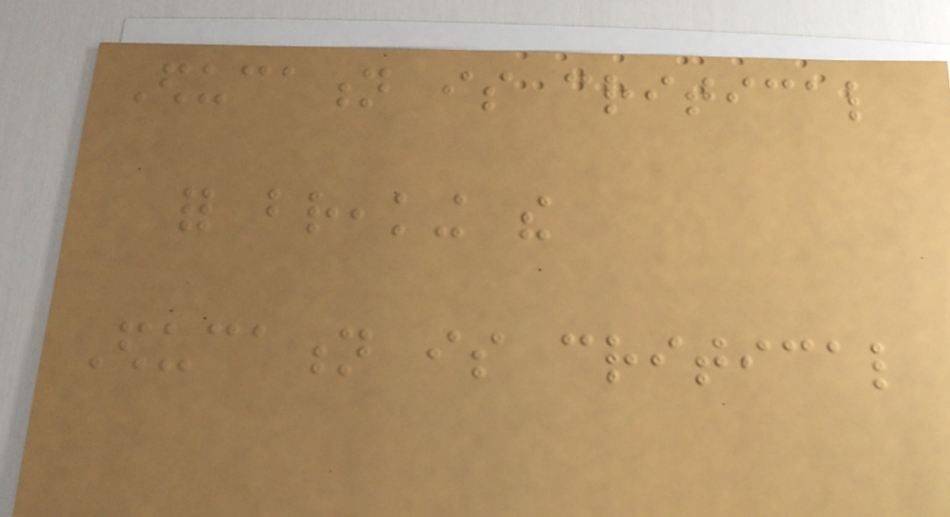Education is critical
for breaking the
Education is critical
